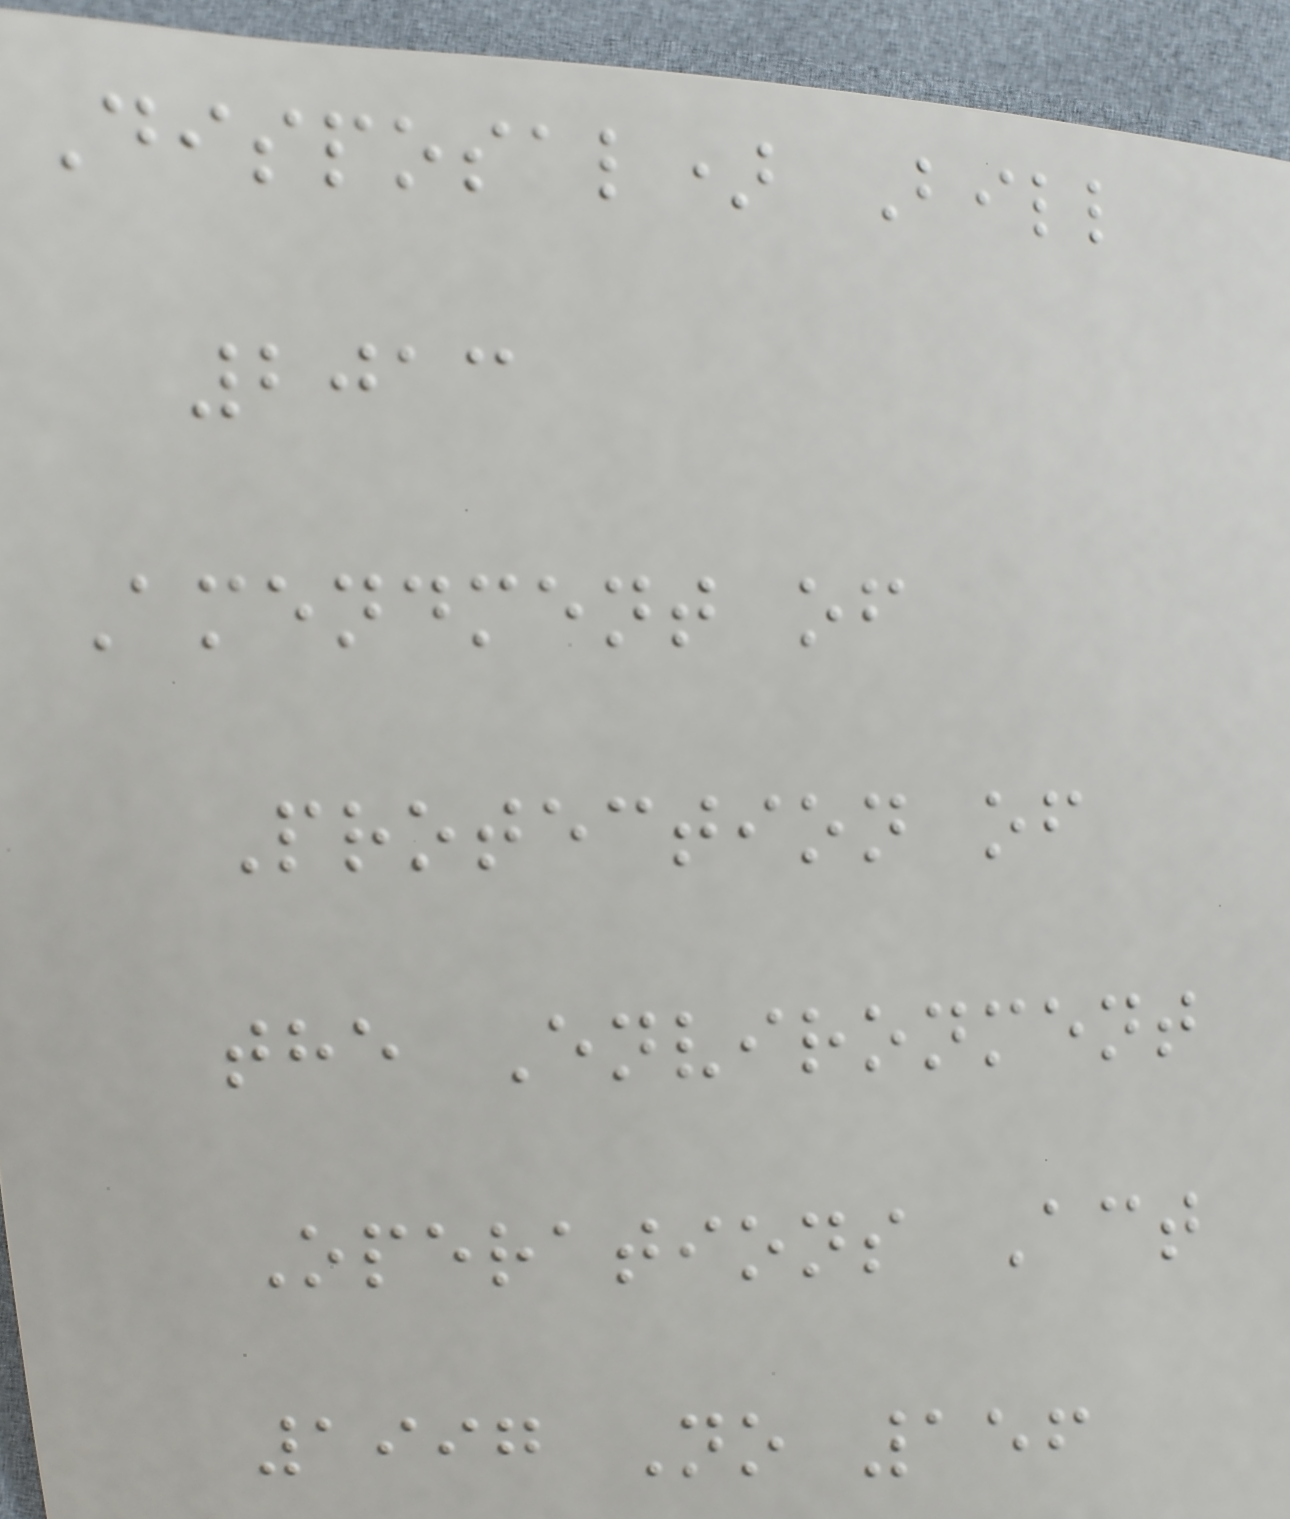Disposal) Bill
2013
Amendment of
Protection of
the Environment
Operations Act
1997 No 156
